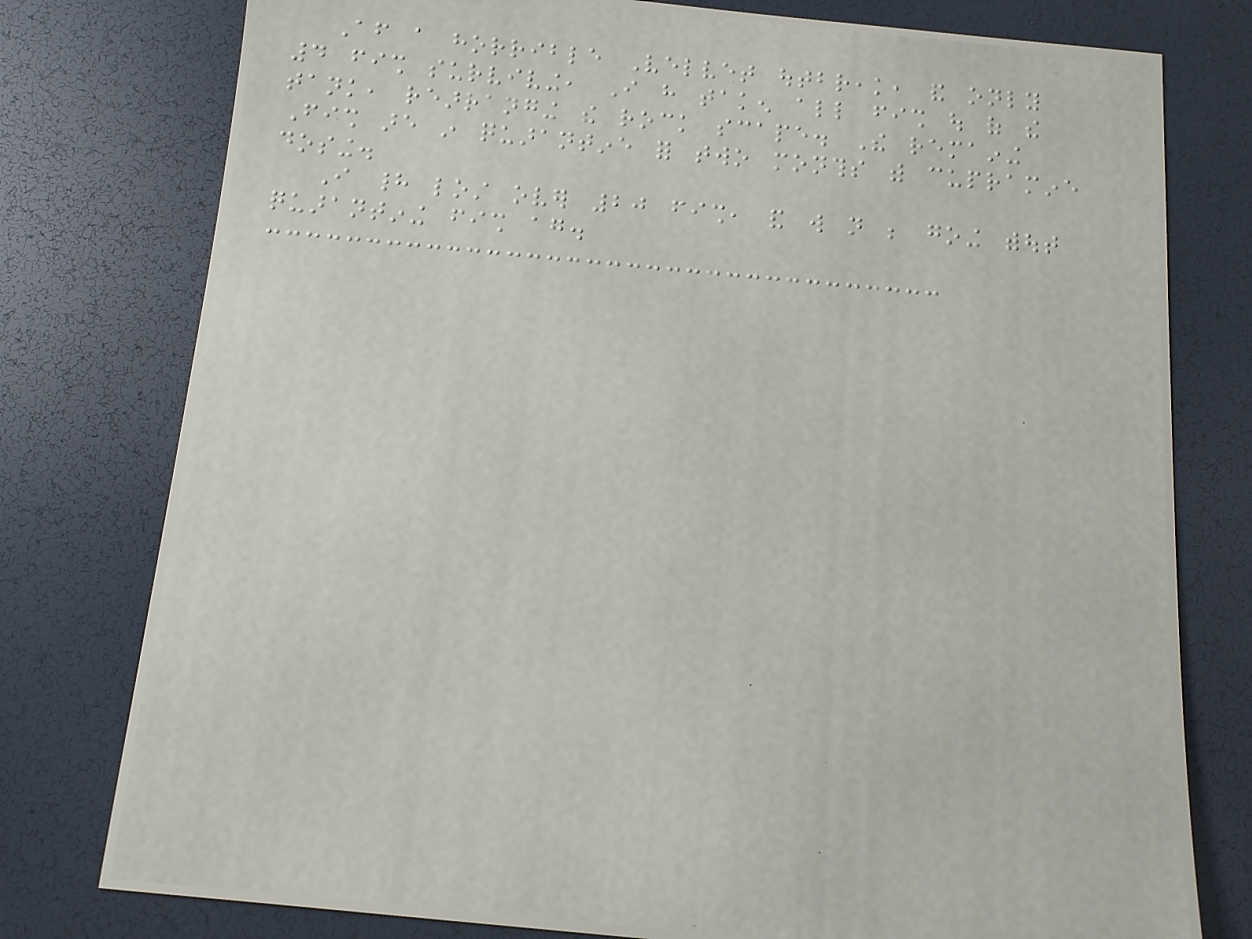After a horrible Velvet outbreak, and only
4 fish surviving, I have taken all fish out of the
tank, rearranging the rock scape. The remaining
Fish are in quarantine for two months with cupramine
dosing.
I had lost over 20 fish, and will not be going without
quarantining fish again.
